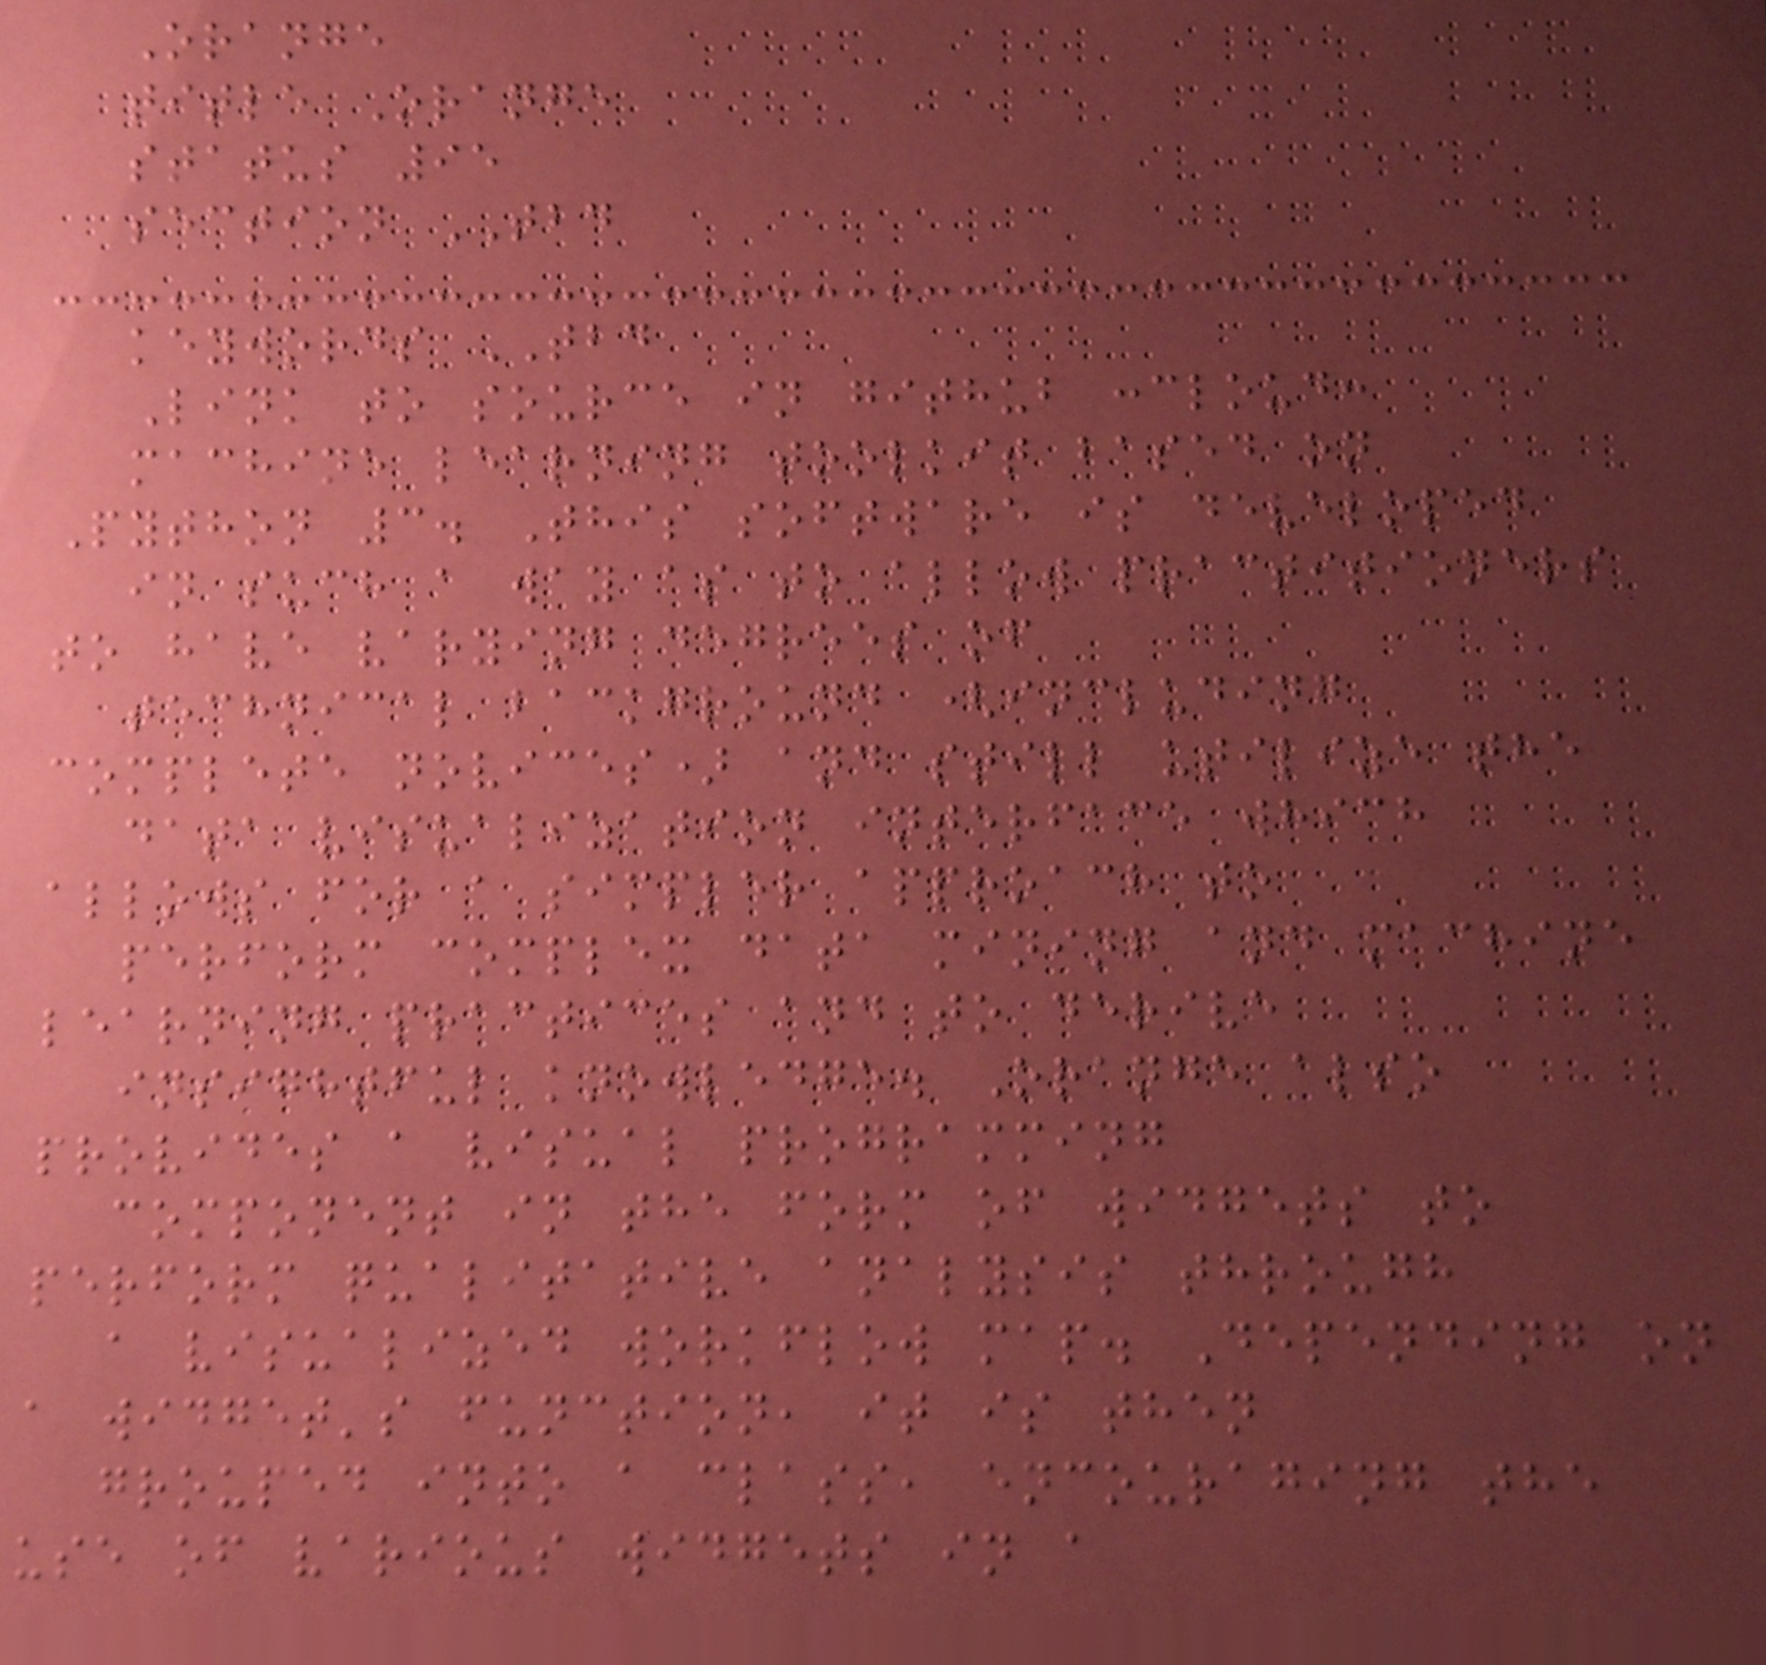Orange
title Orange
status 95
section TBD
keywords TBD
Link to source in github :cloud:
machine learning toolkit based on
Python 3. This software is developed
in such a way as to allow practitioners
to have varying degrees of
technical background (including
complete novices) and still utilize the
data visualization interface which
allows for a simpler approach to
perform complex data mining and machine
learning practices and to derive
insightful knowledge. Orange also
provides a visual programming
component in the form of widgets to
perform qualitative analysis through
a visualized workflow map. Depending on
a widget's function, it is then
grouped into a class, encouraging the
use of various widgets in a
